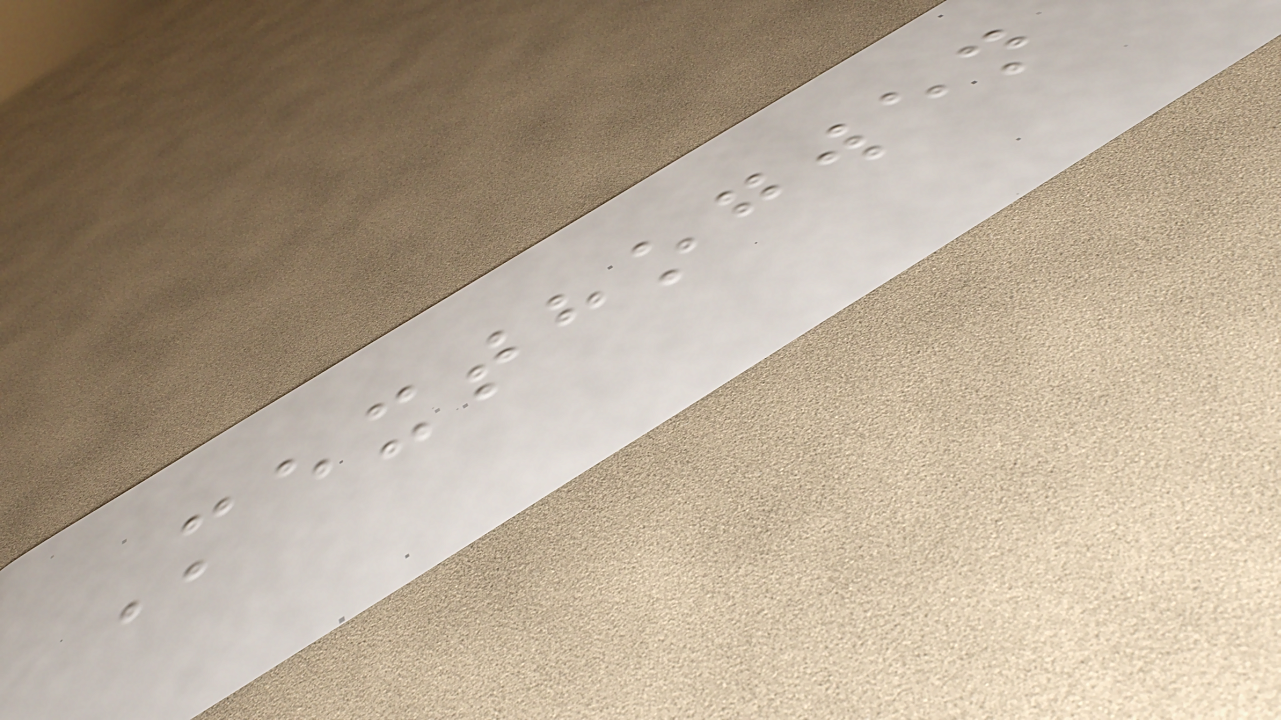Mexthogwen
